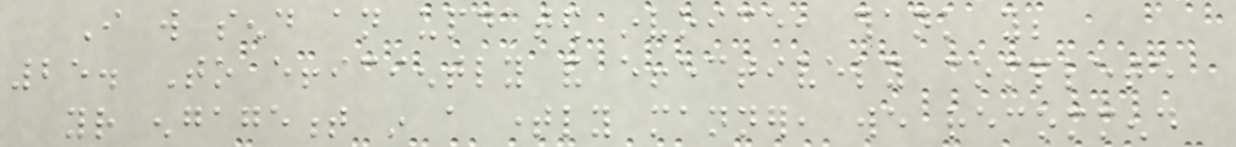I will send an updated invoice, thank you;
25. To efficiently and effectively complete
your engagement in a timely manner, we recommend
